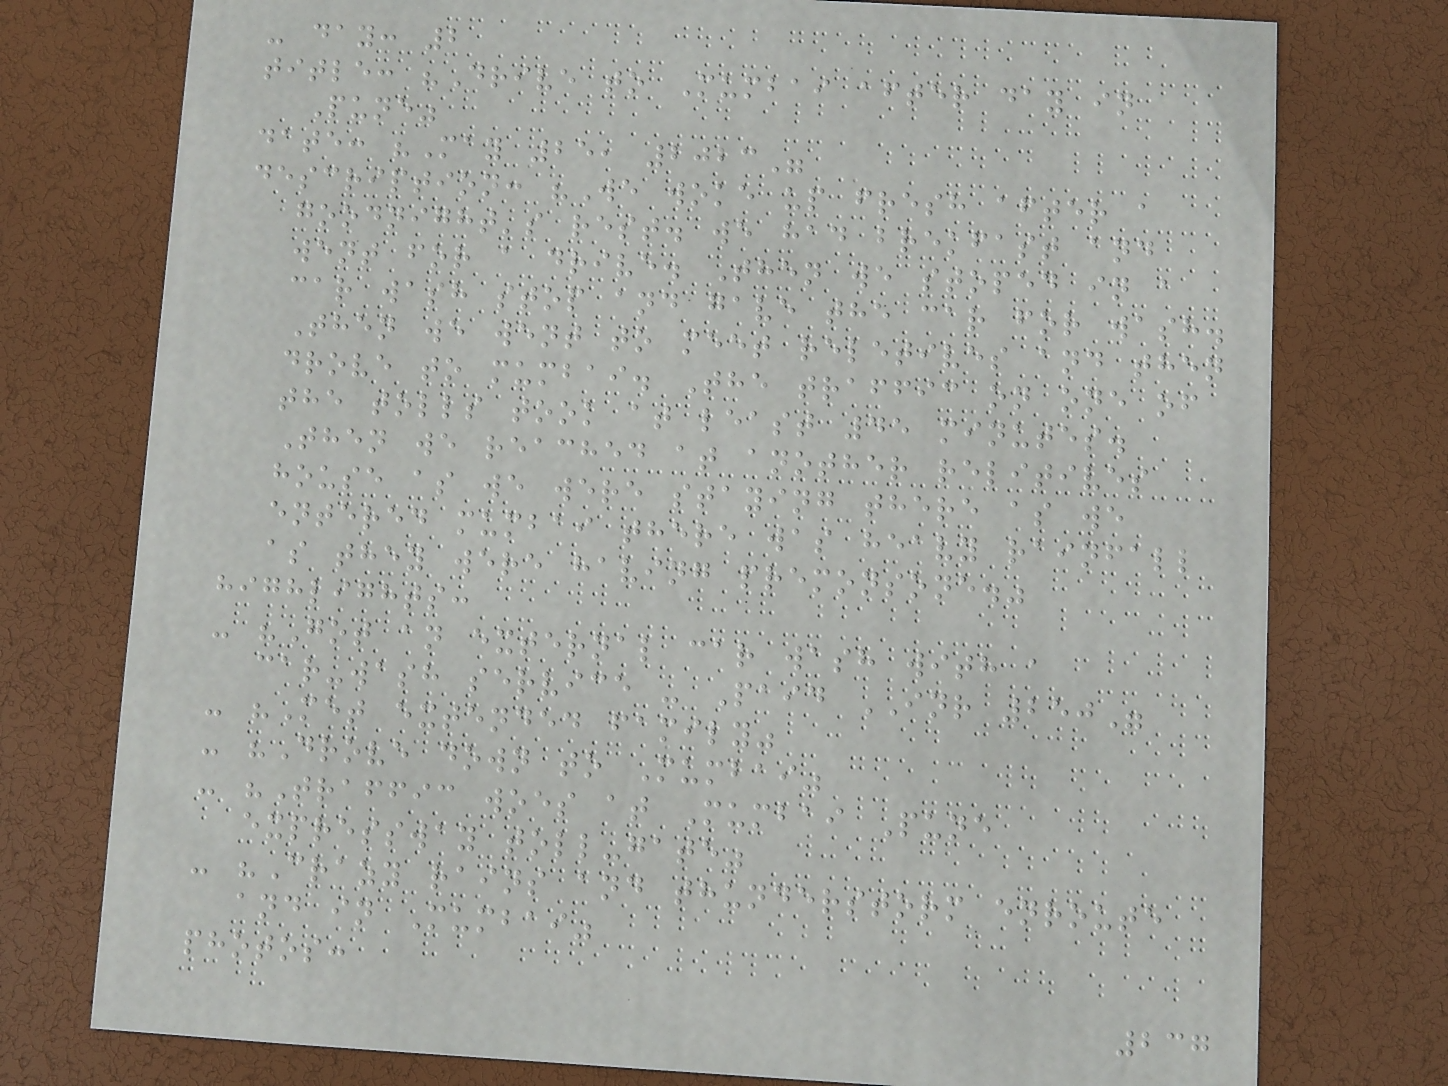- day: 2
title: "Drive to Mumbai after day in
Pune"
date: "May 25, 2023"
description: "We woke up fresh after a
goodnight's rest. we had brekfast and
went for a drive. Then we stoped in a
car wash stop and gave the car for wash.
Then we went to meet reletives and then
drove to mumbai. The traffic on one of
the tolls took at least 45 minutes.
Then we reached at another relitives
house as we were staying there as we
entered mumbai there was heavy rainfall
as they were having premonsone."
highlights:
- "Got an external car wash with a
car-wash service - Paid INR 250"
- "Met extended family"
- "Drove down to Mumbai"
- "Traffic woes at Mumbai Pune
expressway toll-gate"
- "Crazy rains and thunderstorm enroute
and in Mumbai"
photos:
237
